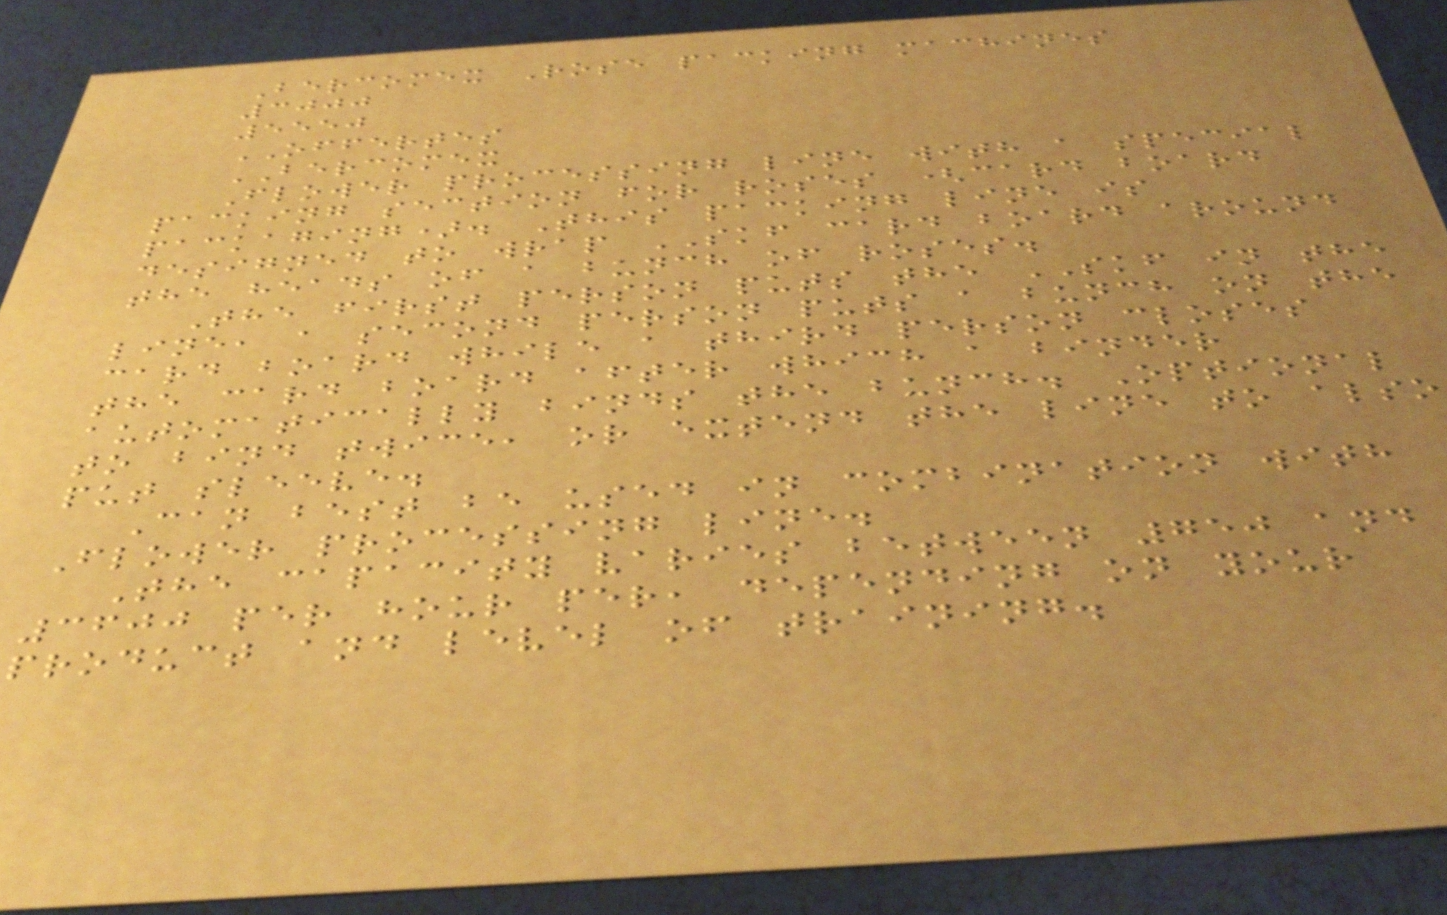Bercomex Rose packing machines
3000
5550
OFFERTES
BERCOMEX
Flower processing line with a special
packing section for roses (card board
packaging). This packing line is
designed to wrap SKF card board around
the heads of a bunch of roses.
The first person puts the SKF in the
line, a second person puts a bunch on the
card board while a third person closes
the card board after which a binder
automatically binds the bunch. Optional
to bind twice, or extend the line to also
put sleeve.
Can best be used in combination with
Flower processing line.
The capacity varies between 750 and
3600 per hour per, depending on your
product and level of training.
